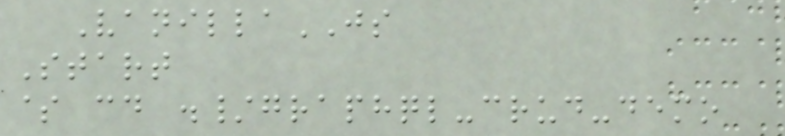VanillaJS
Start
$ cd ./graphql-crud-demo
